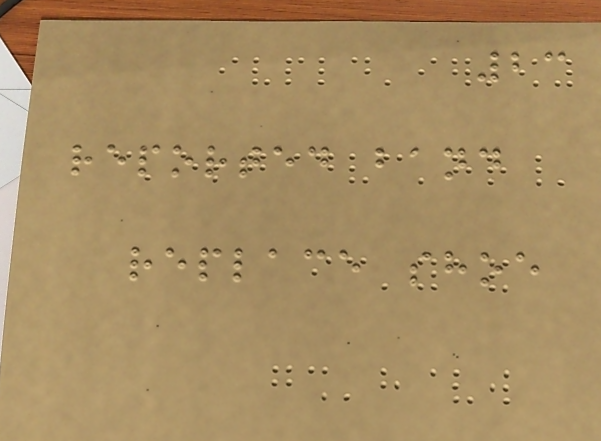23
reported band
replace shoe
